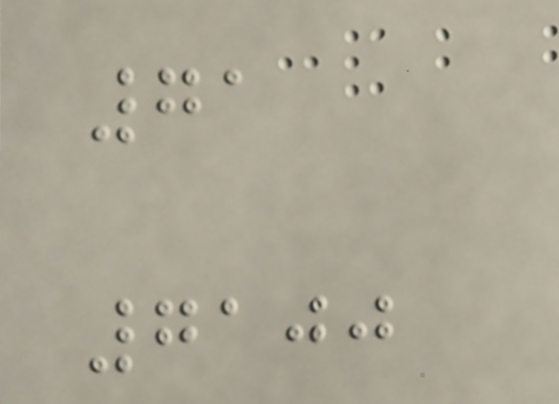71
7100
